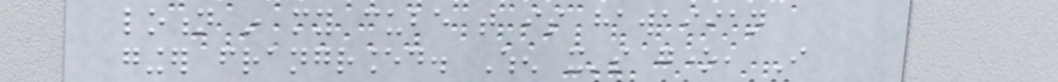lotion in my cube that is hawaiian
ginger frangranced. When it's gone, I
